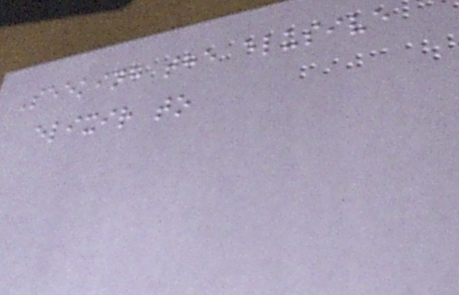Seeking the elusive
elixir to
